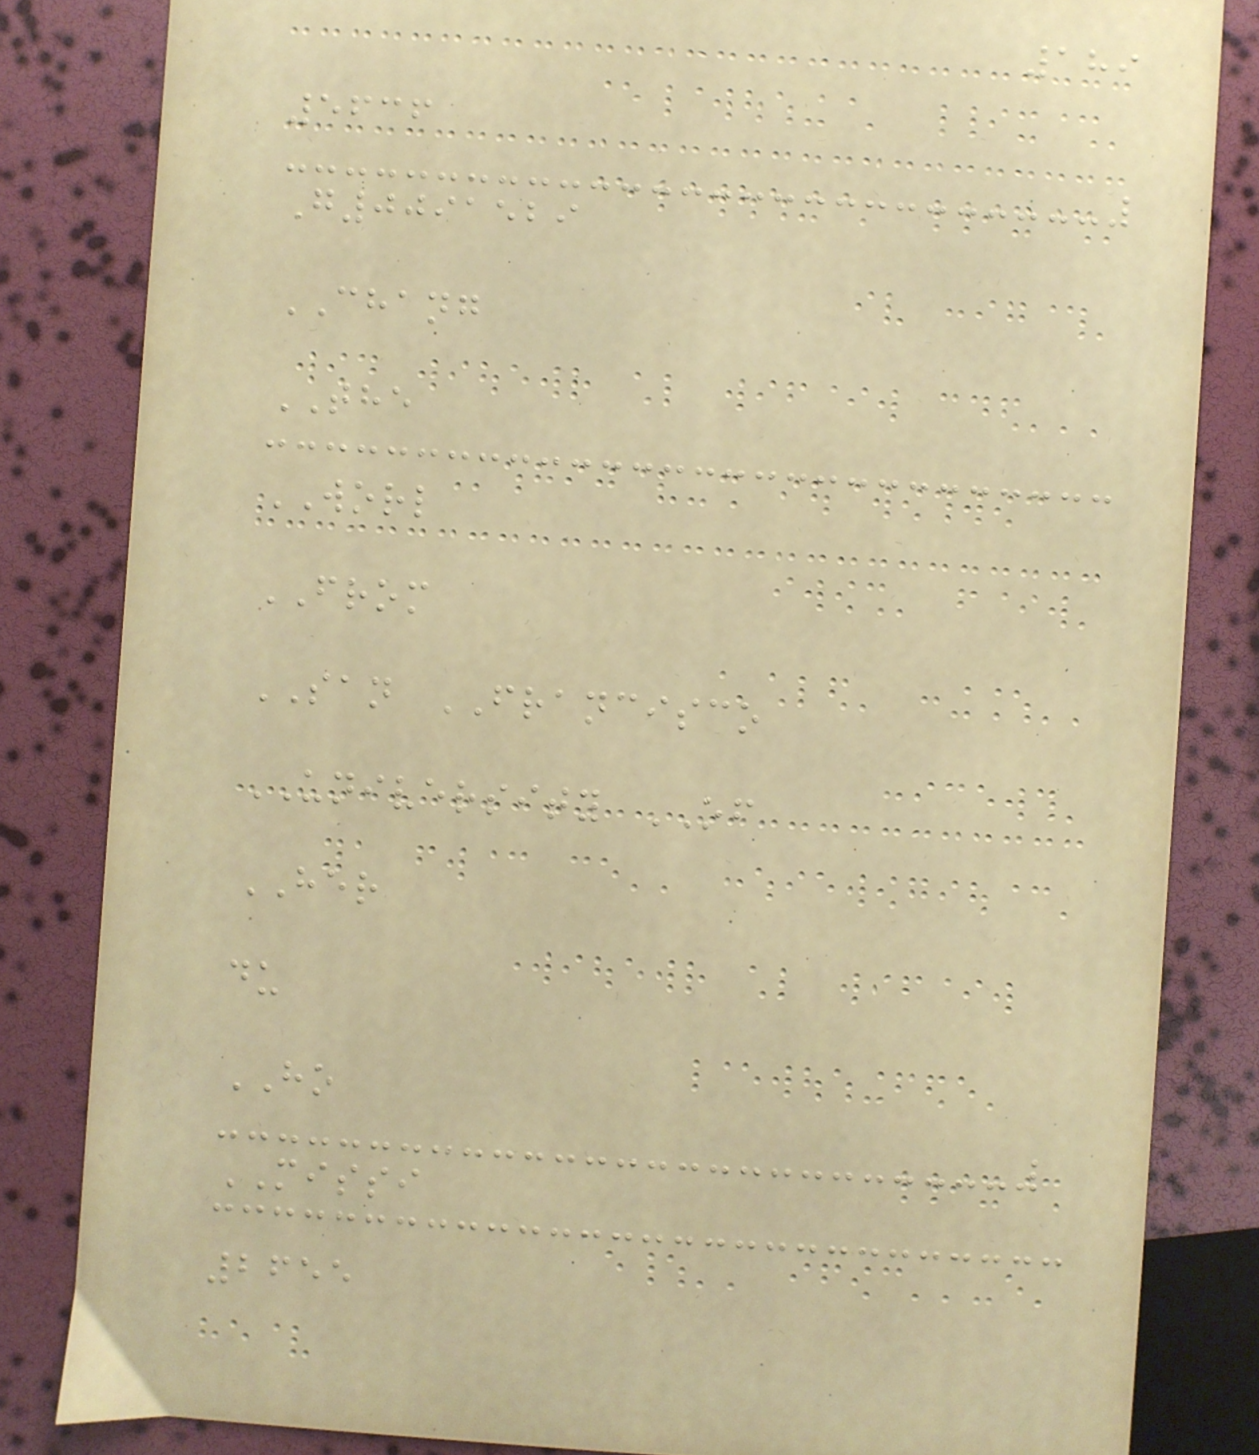189
5636
G0091529
CHANG
THE
WORL
FROM
SAN FRANCISCO
UNIVERSITY OF
HER
du
HO
MISSI
2655
